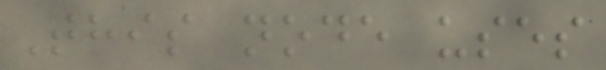This node uses
